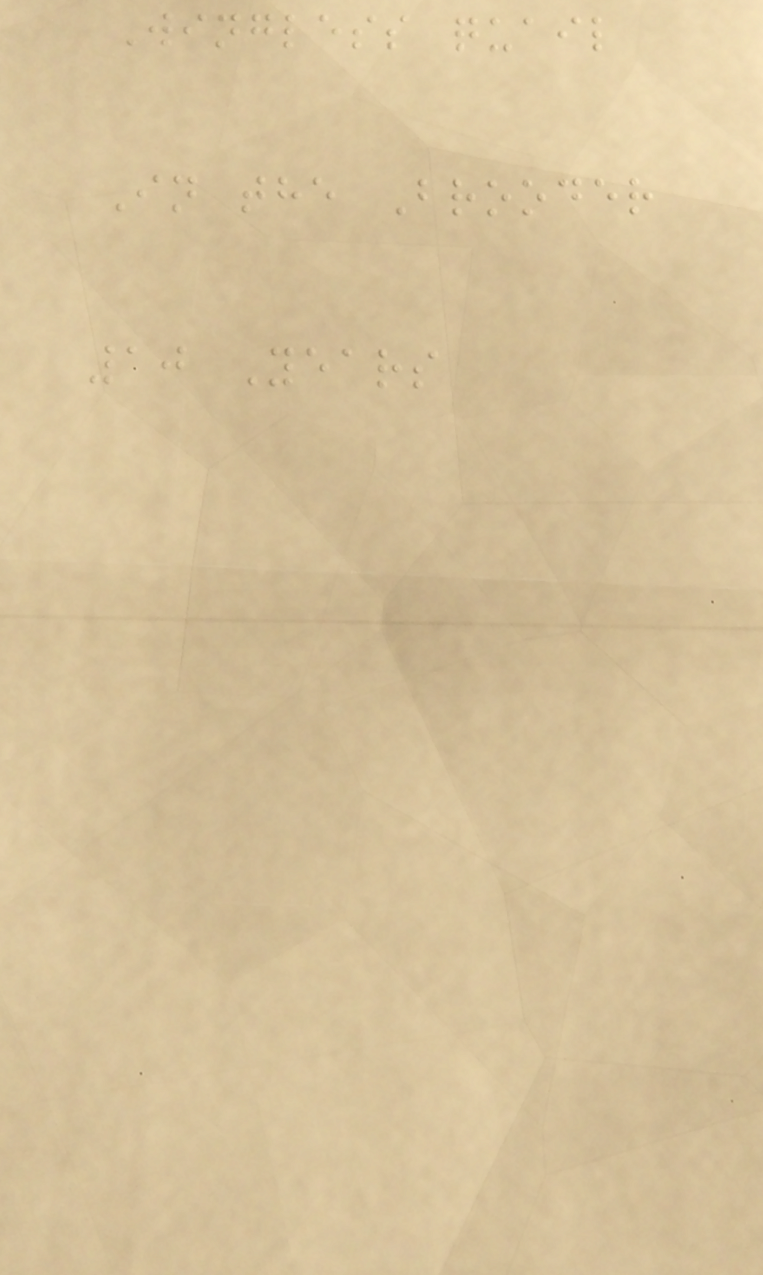Wingless quail
In the Brooder
10 Years
